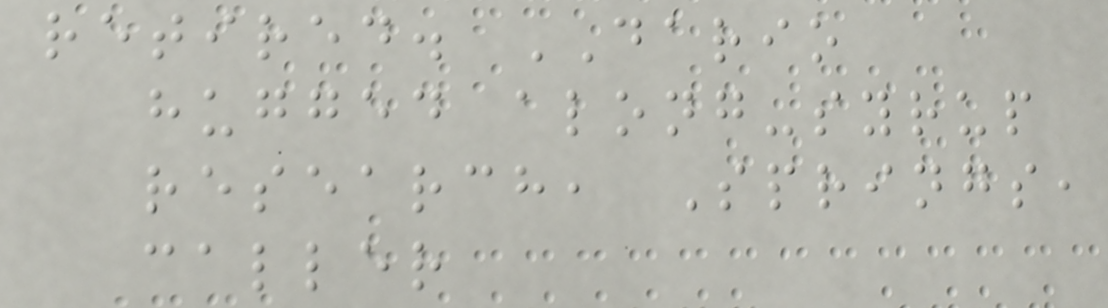retired. DARIO
hugged along-syrup
research, Springs,
caller
